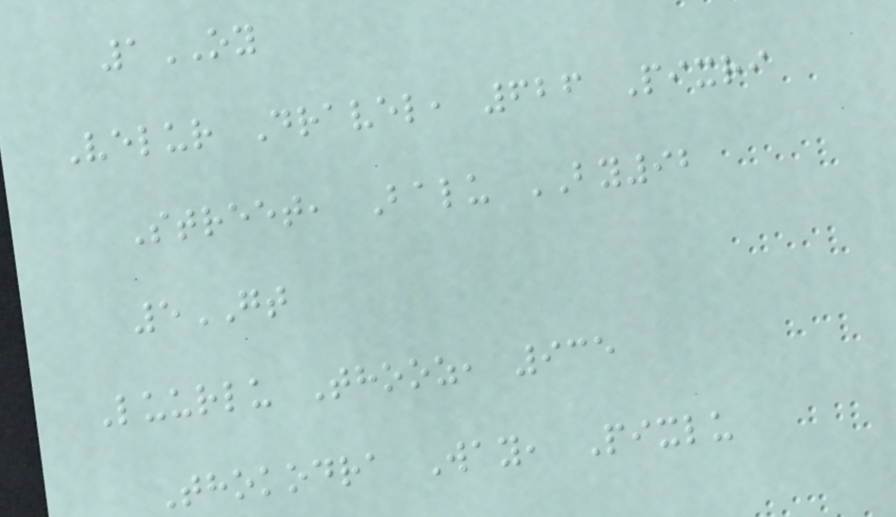1OY
Velur Dravel, 626 Pixri
Street, Balu BY92
5GT
Luurlu Thooz, 935
Thokodra Way, Pixlu
